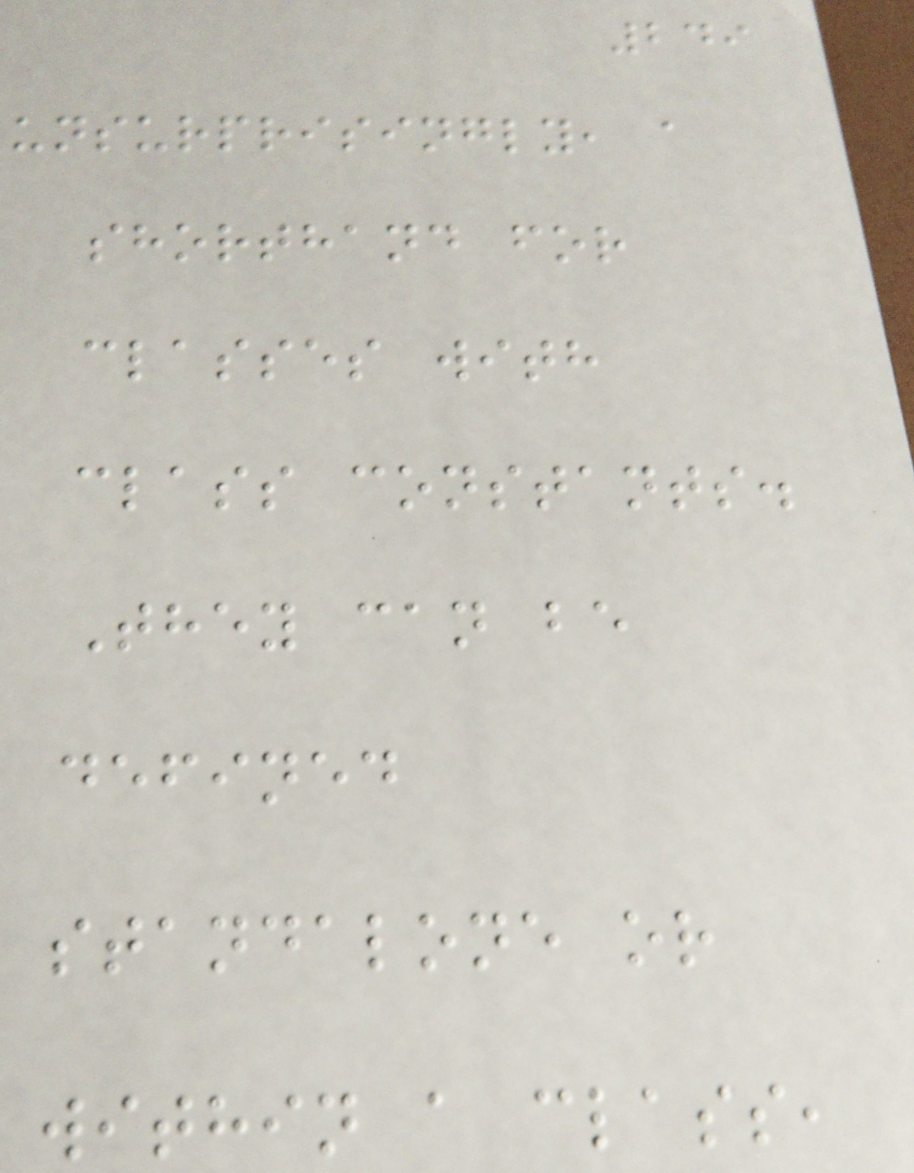249
unsurprisingly, a
shorthand for
classes with
class constants.
They can be
defined
standalone or
within a class,
